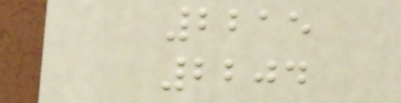2215
2204
